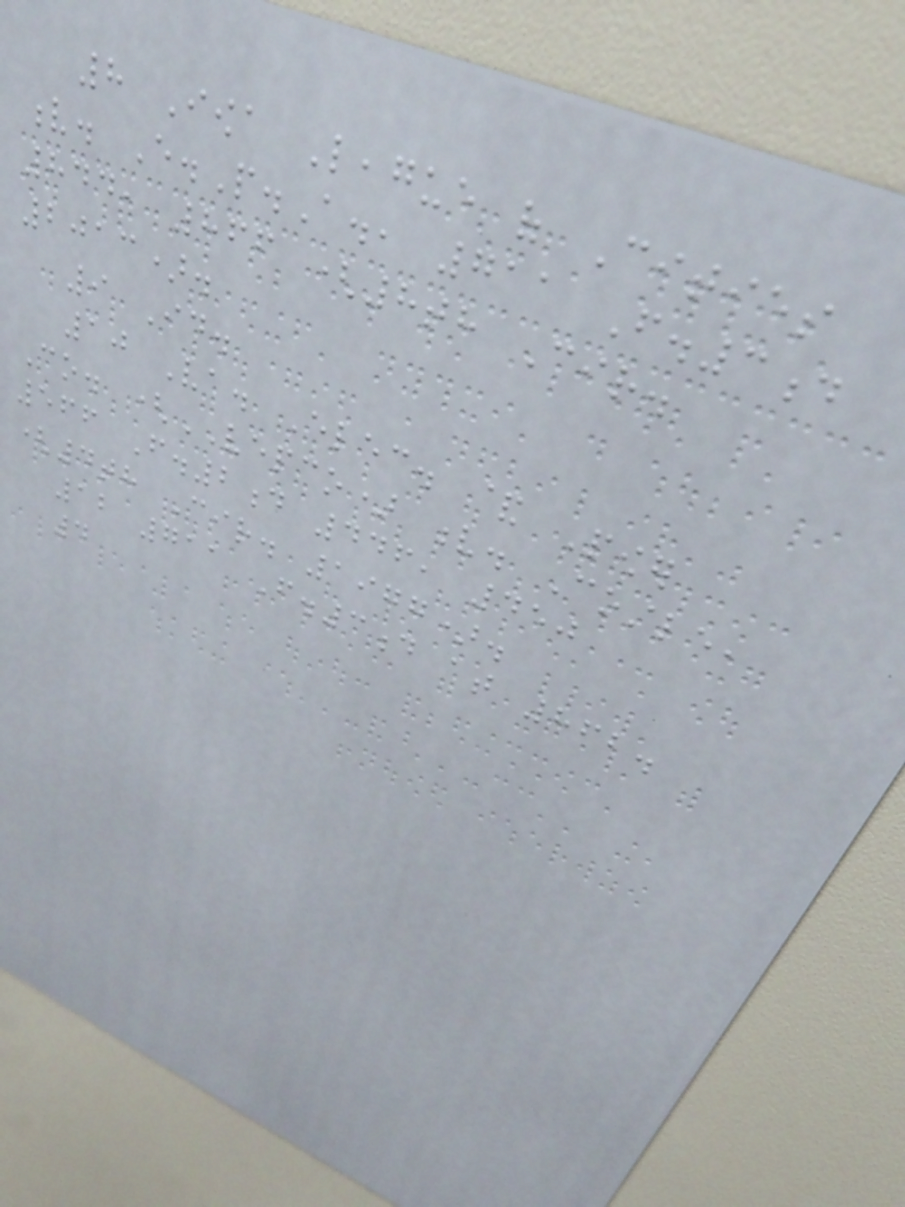8 Iowa League of Cities
v. E.P.A., 711 F.3d
844, 866 (8th Cir.
2013).
9 Id.
10 Va. Elec. & Power
Co. (VEPCO) v. Costle,
566 F.2d 446, 450
(4th Cir. 1977).
12 711 F.3d at 862.
4
